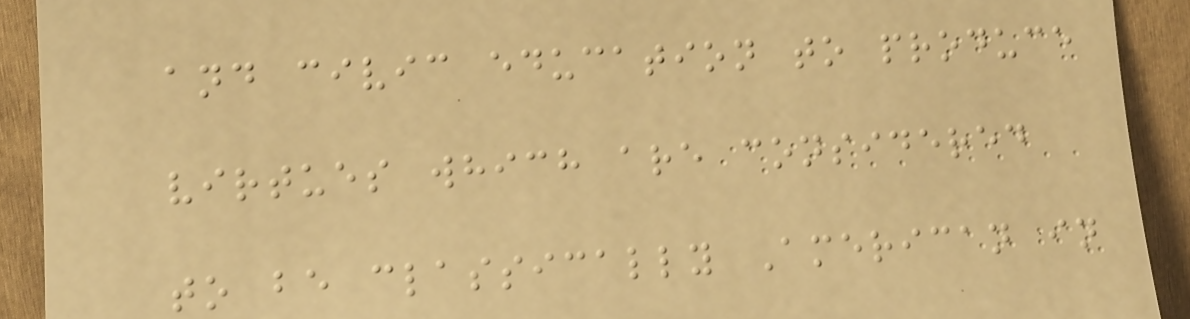and civic education to produce
virtues which are considered
to be classically American in
